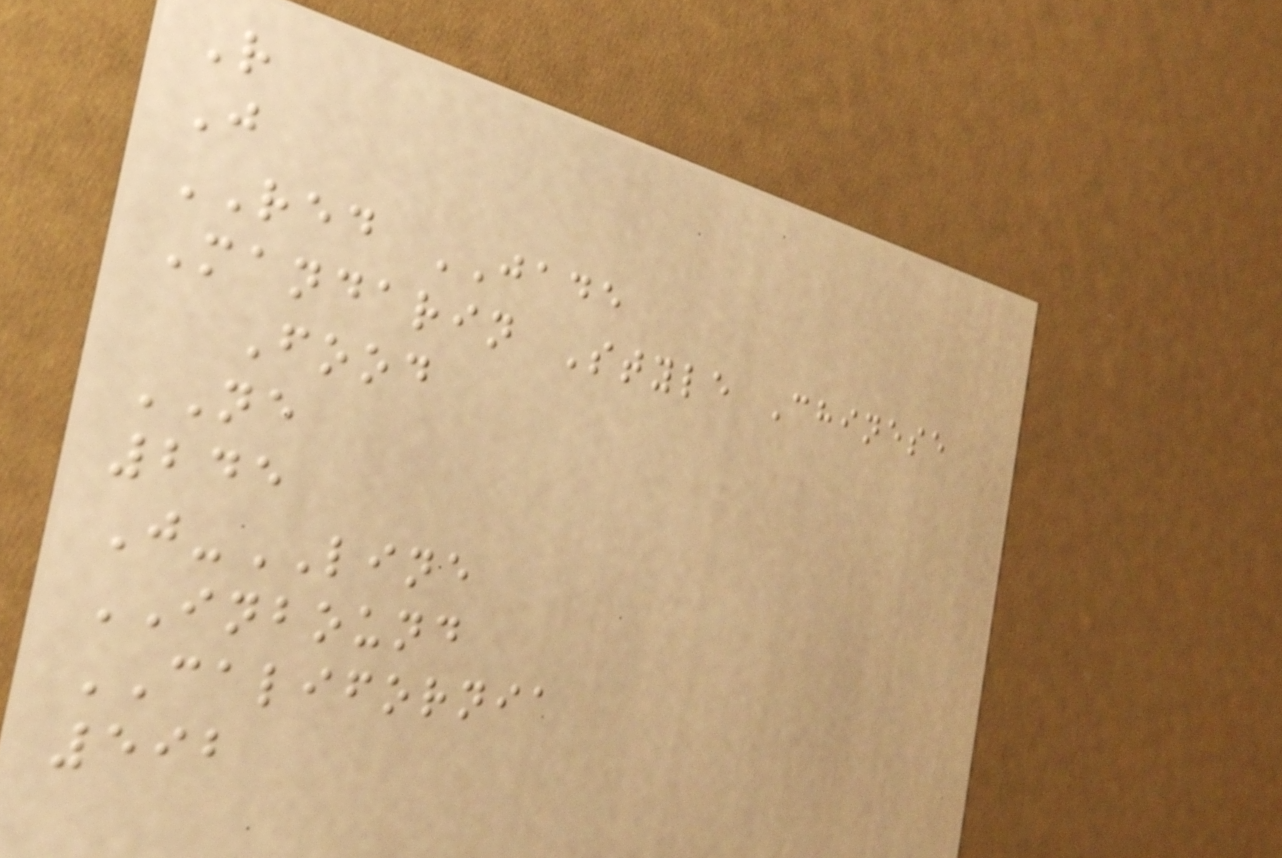R
J
RED JADE
Mandarin Style Chinese
Food
NE
245
J-LINE
INBOUND
CALIFORNIA
592
